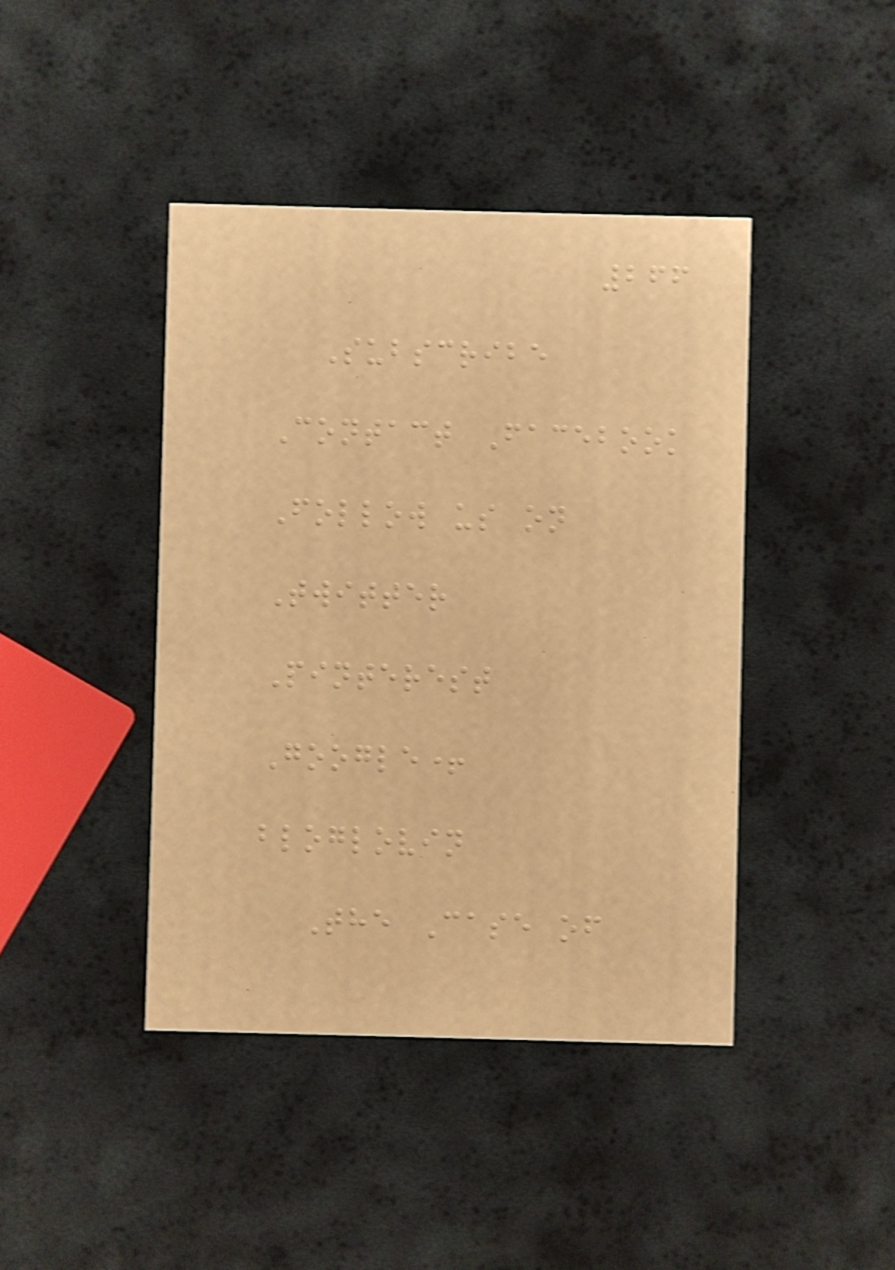266
Subscribe
Contact Facebook
Follow us on
Twitter
Pinterest
Google+
bloglovin
The Case of
